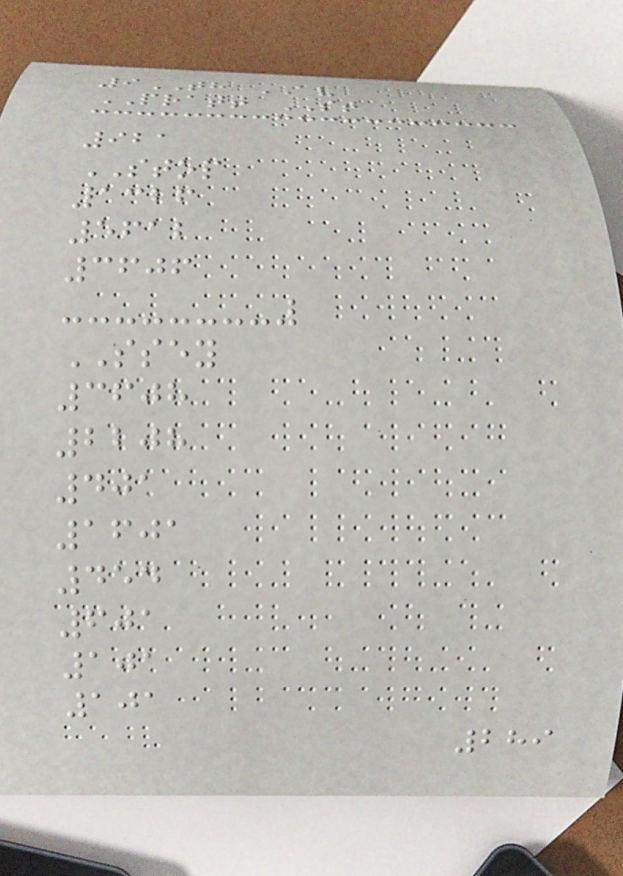9TH AV
PRATT ST
921
STOP
1326
5612
3606
SSEY
3608
2208
401
1601
454
601
101
101
289
